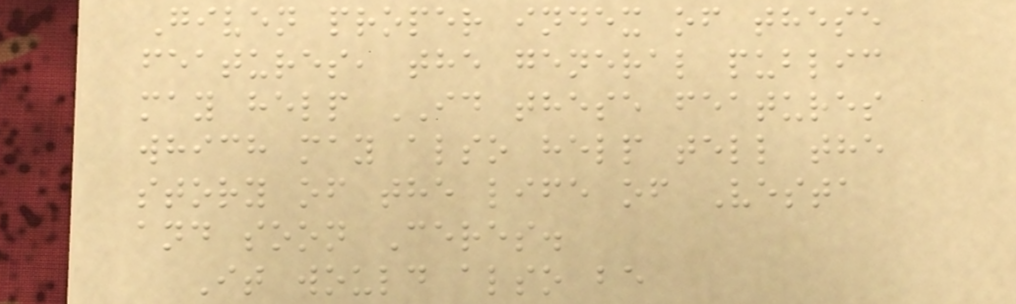Given proper index of these
features, the general public
may help ID these features
which may also help tell the
story of the life of Vesta
and soon Ceres.
It would also be
